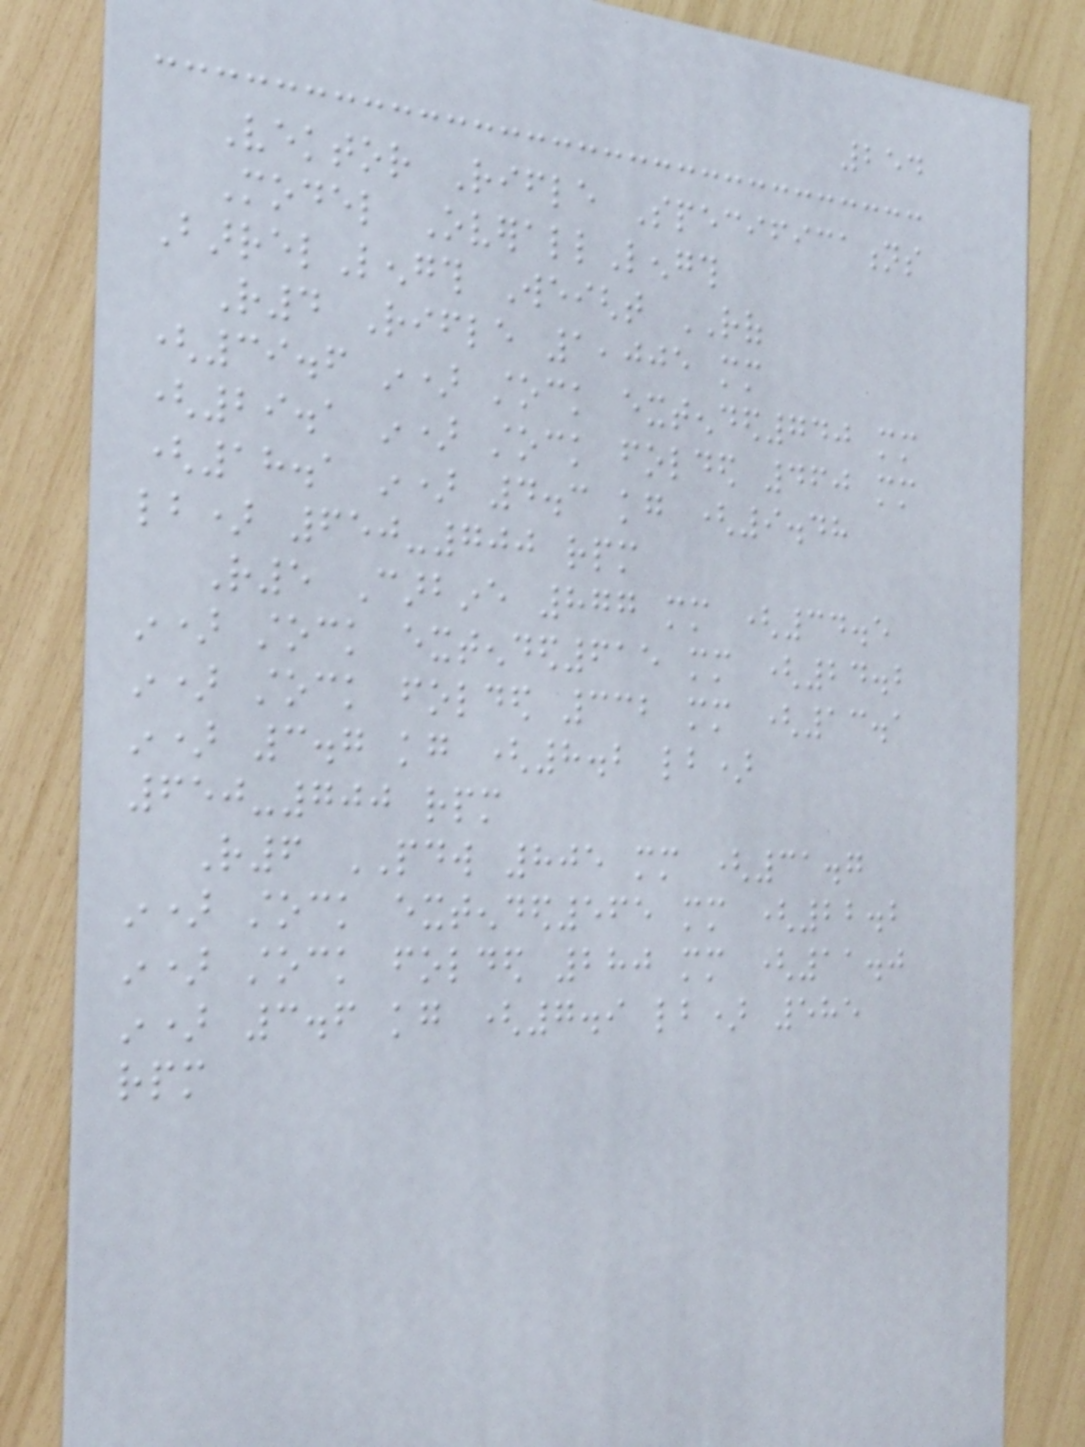254
Vektor Rifle Specifications
Model OverallLength
BarrelLength Weight ROF
R4 Rifle 1,005 mm
(39.6 in) stock extended740 mm
(29.1 in) stock folded 460 mm
(18.1 in) 4.3 kg (9.48
lb) 650-700 rpm
R5 Carbine 877 mm (34.5
in) stock extended615 mm (24.2
in) stock folded 332 mm (13.1
in) 3.7 kg (8.2 lb)
650-700 rpm
R6 PDW 805 mm (31.7
in) stock extended565 mm (22.2
in) stock folded 280 mm (11.0
in) 3.6 kg (7.9 lb) 585
rpm
